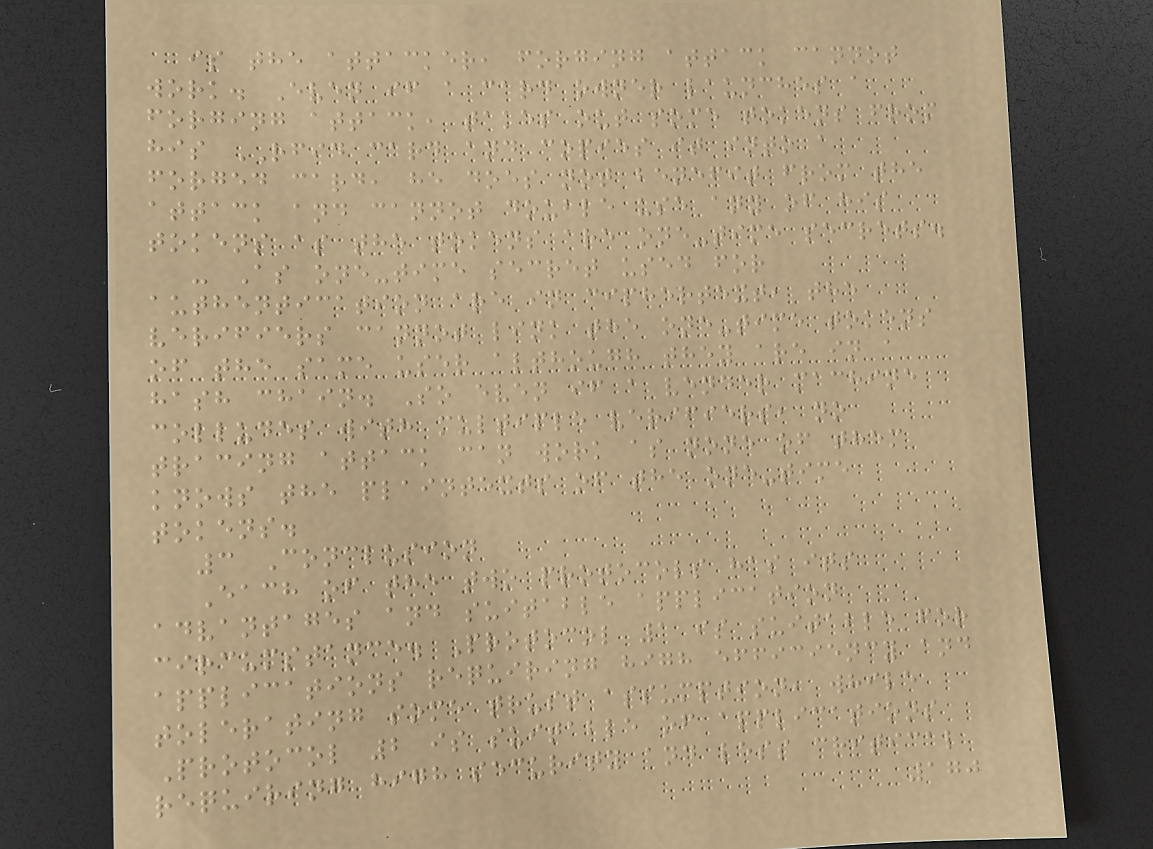is the attacker, forging attack cannot
work. Even if a card owner launches a
forging attack, takes out some tokens from
his RFID card and copies it into a
forged card, he does not benefit from the
attack and cannot double use any of his
tokens as the tokens are one-time secrets.
- As one-time secret used for
authentication are in ciphertext, the
verifiers cannot link the one-time tokens
of the same user although they are in a
hash chain. So even if a vender machine
colludes with multiple verifiers, no
tracing attack can work as none of them
knows the plaintexts of the one-time
tokens.
3 Conclusion
Each of the two protocols has its
advantages and suitable application
circumstance. Protocol 1 is suitable for
applications requiring high efficiency and
tolerating some trust assumption, while
Protocol 2 is suitable of applications
requiring high security and less critical
170
